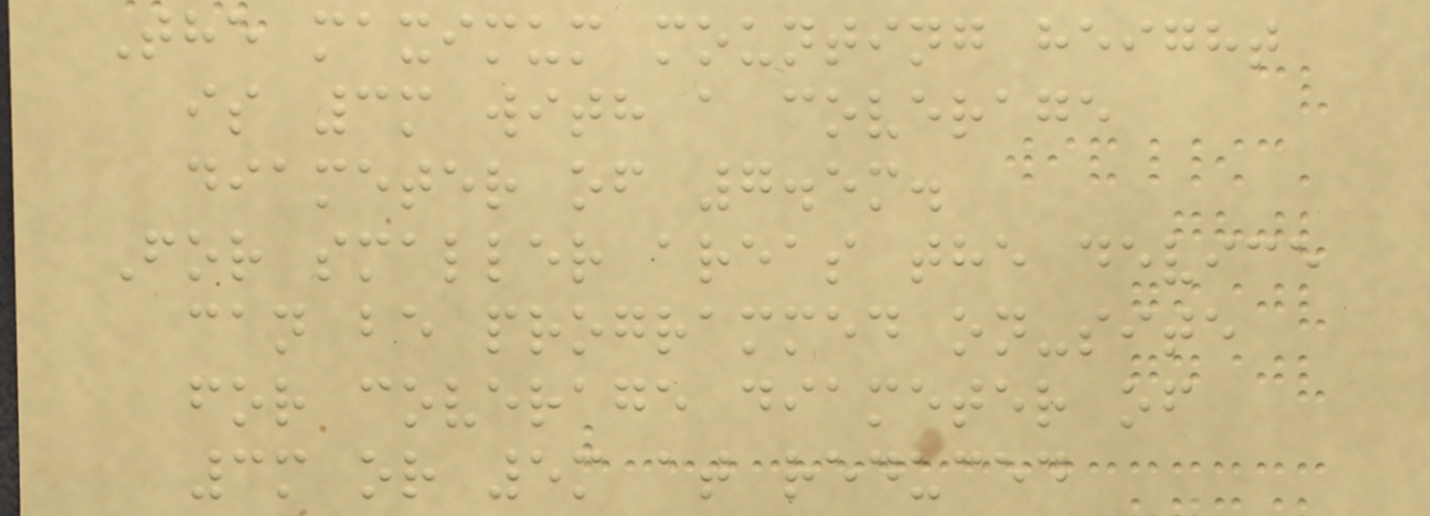The maximum mounting height
is 3m with a coverage
diameter of 7.5m.
For smaller areas the device
can be programmed on-site
for coverage diameter of
3m or 5m at reduced
